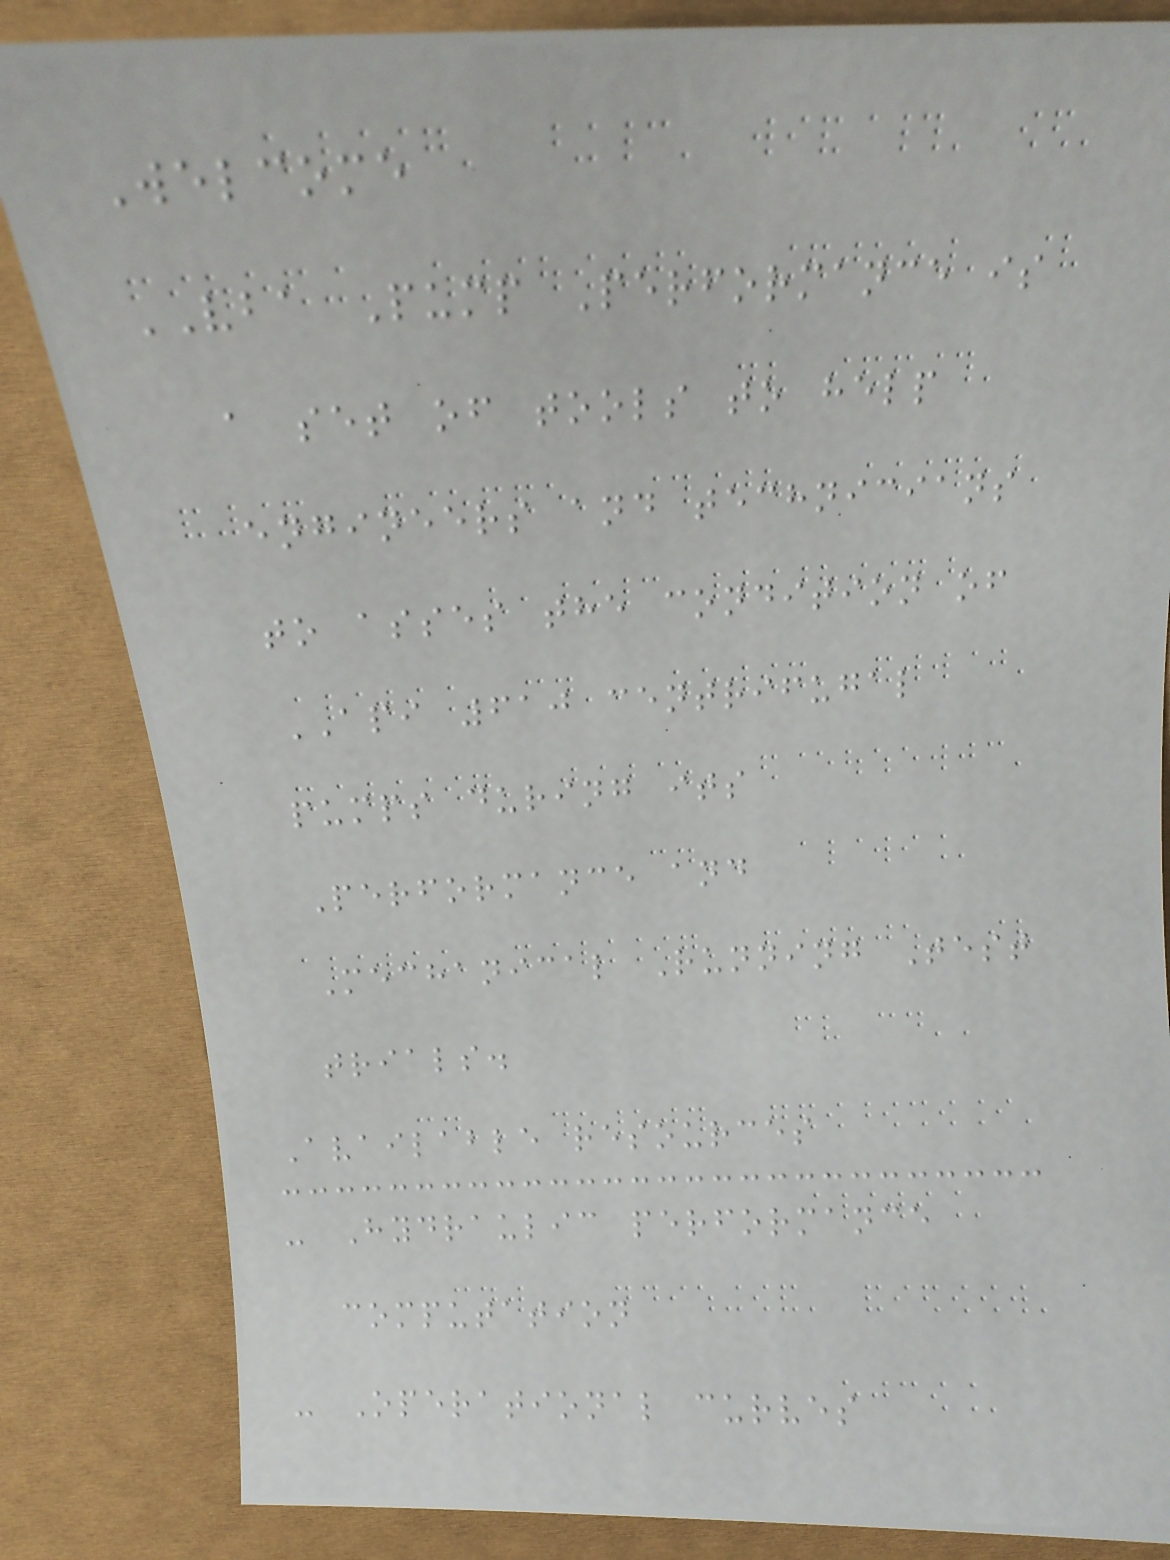Welcome
VBA Pump Performance is
a set of tools to help
engineers and technicians
to asses the condition of
API 610 centrifugal
pumps during its
Performance and
Mechanical Running Test
trials.
Available resources
- Hydraulic performance
computation
- Operational curves
